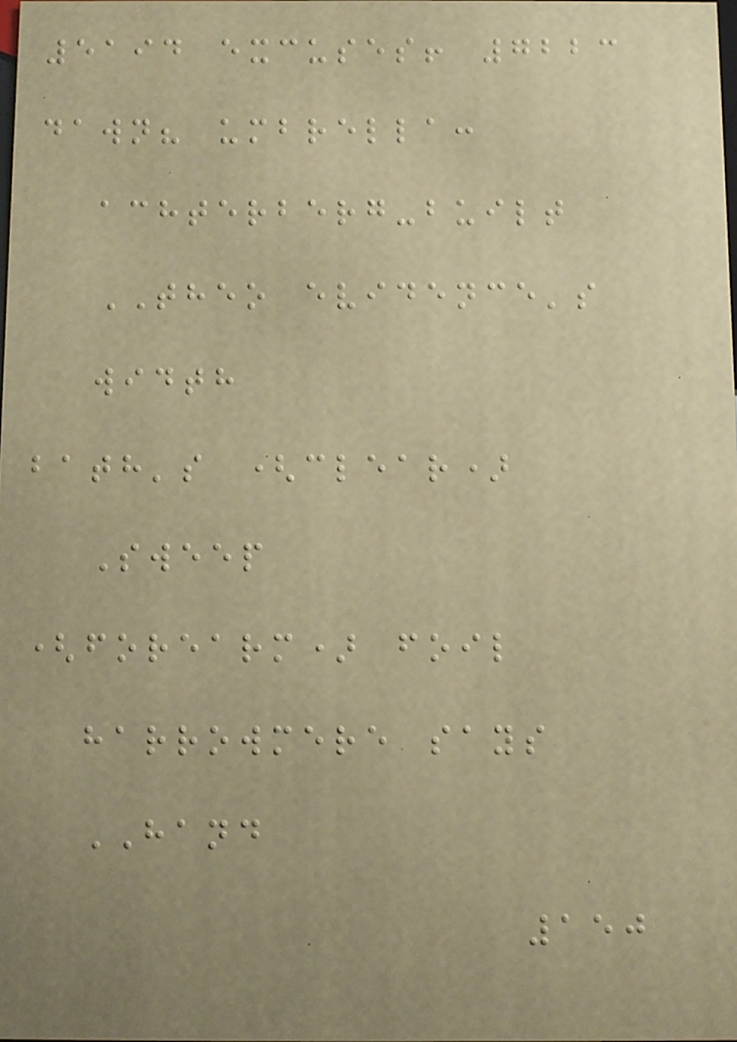5194 excuses! 7223
dawn? umbrella:
achterberg-built
THEO evidence's
width
bath's (clear)
Sweep
(forearm) foil
harrowmere says
HAND
150
